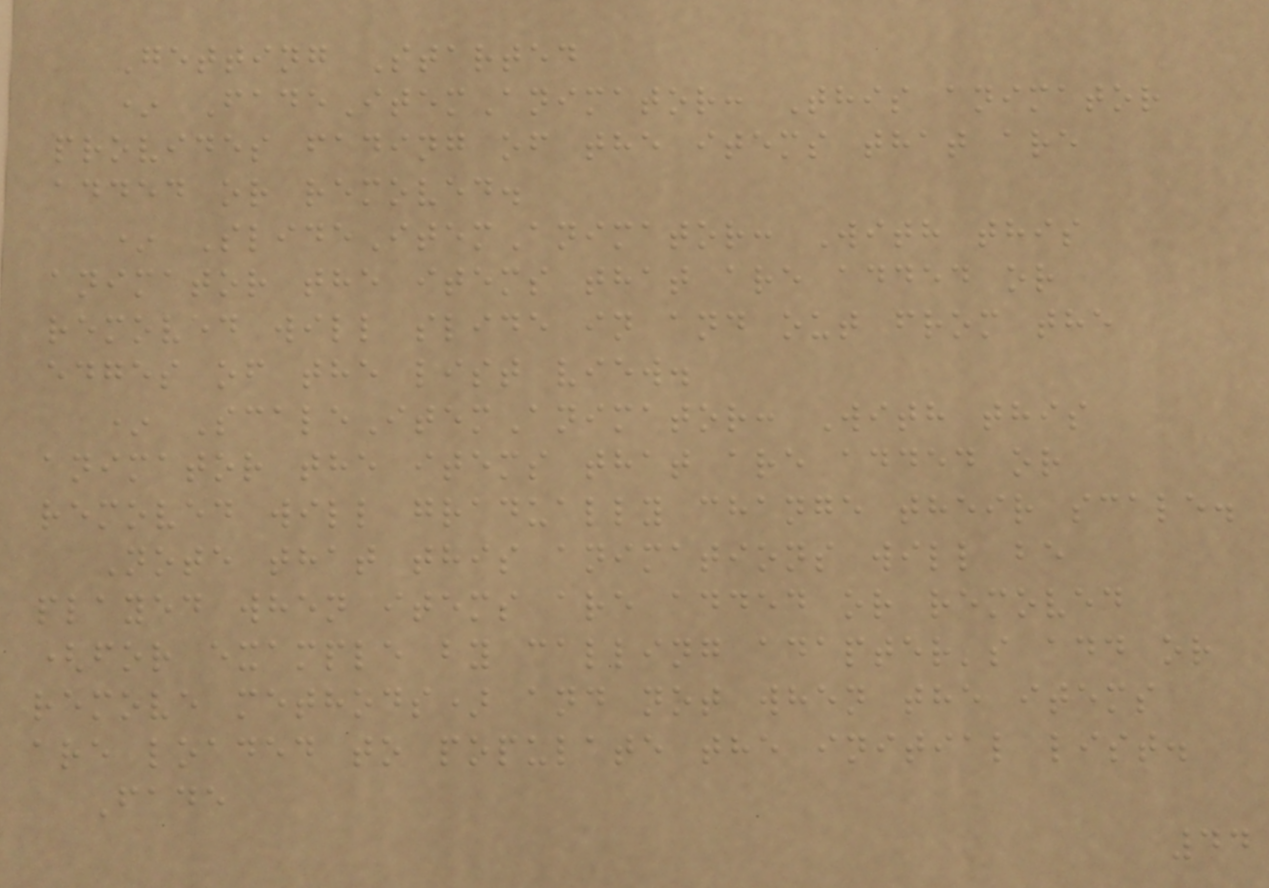Getting Started
* FadeItemAnimator: This animator
provides fading of the items that are
added or removed.
* SlideItemAnimator: With this
animator the items that are added or
removed will slide in and out from the
edges of the list view.
* ScaleItemAnimator: With this
animator the items that are added or
removed will gradually change their scale.
Note that this animations will be
played when items are added or removed
(for example by calling adapter's add or
remove methods) and not when the items
are loaded to populate the initial list.
Fade
44
